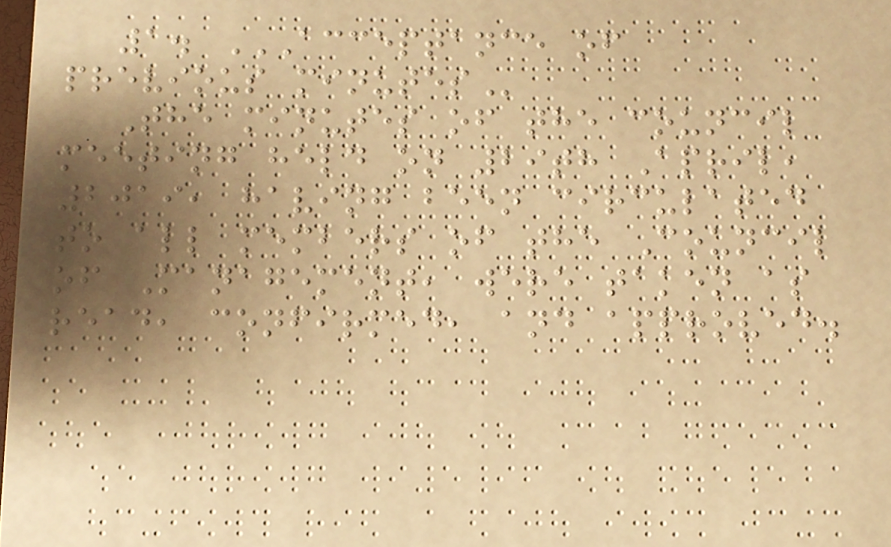1. ACCEPTANCE OF
PREVIOUS MINUTES
The minutes of the council
meeting held on 29th April,
2019, having been circulated
to all members of the Council
of Management, were taken as
read, confirmed, and approved.
